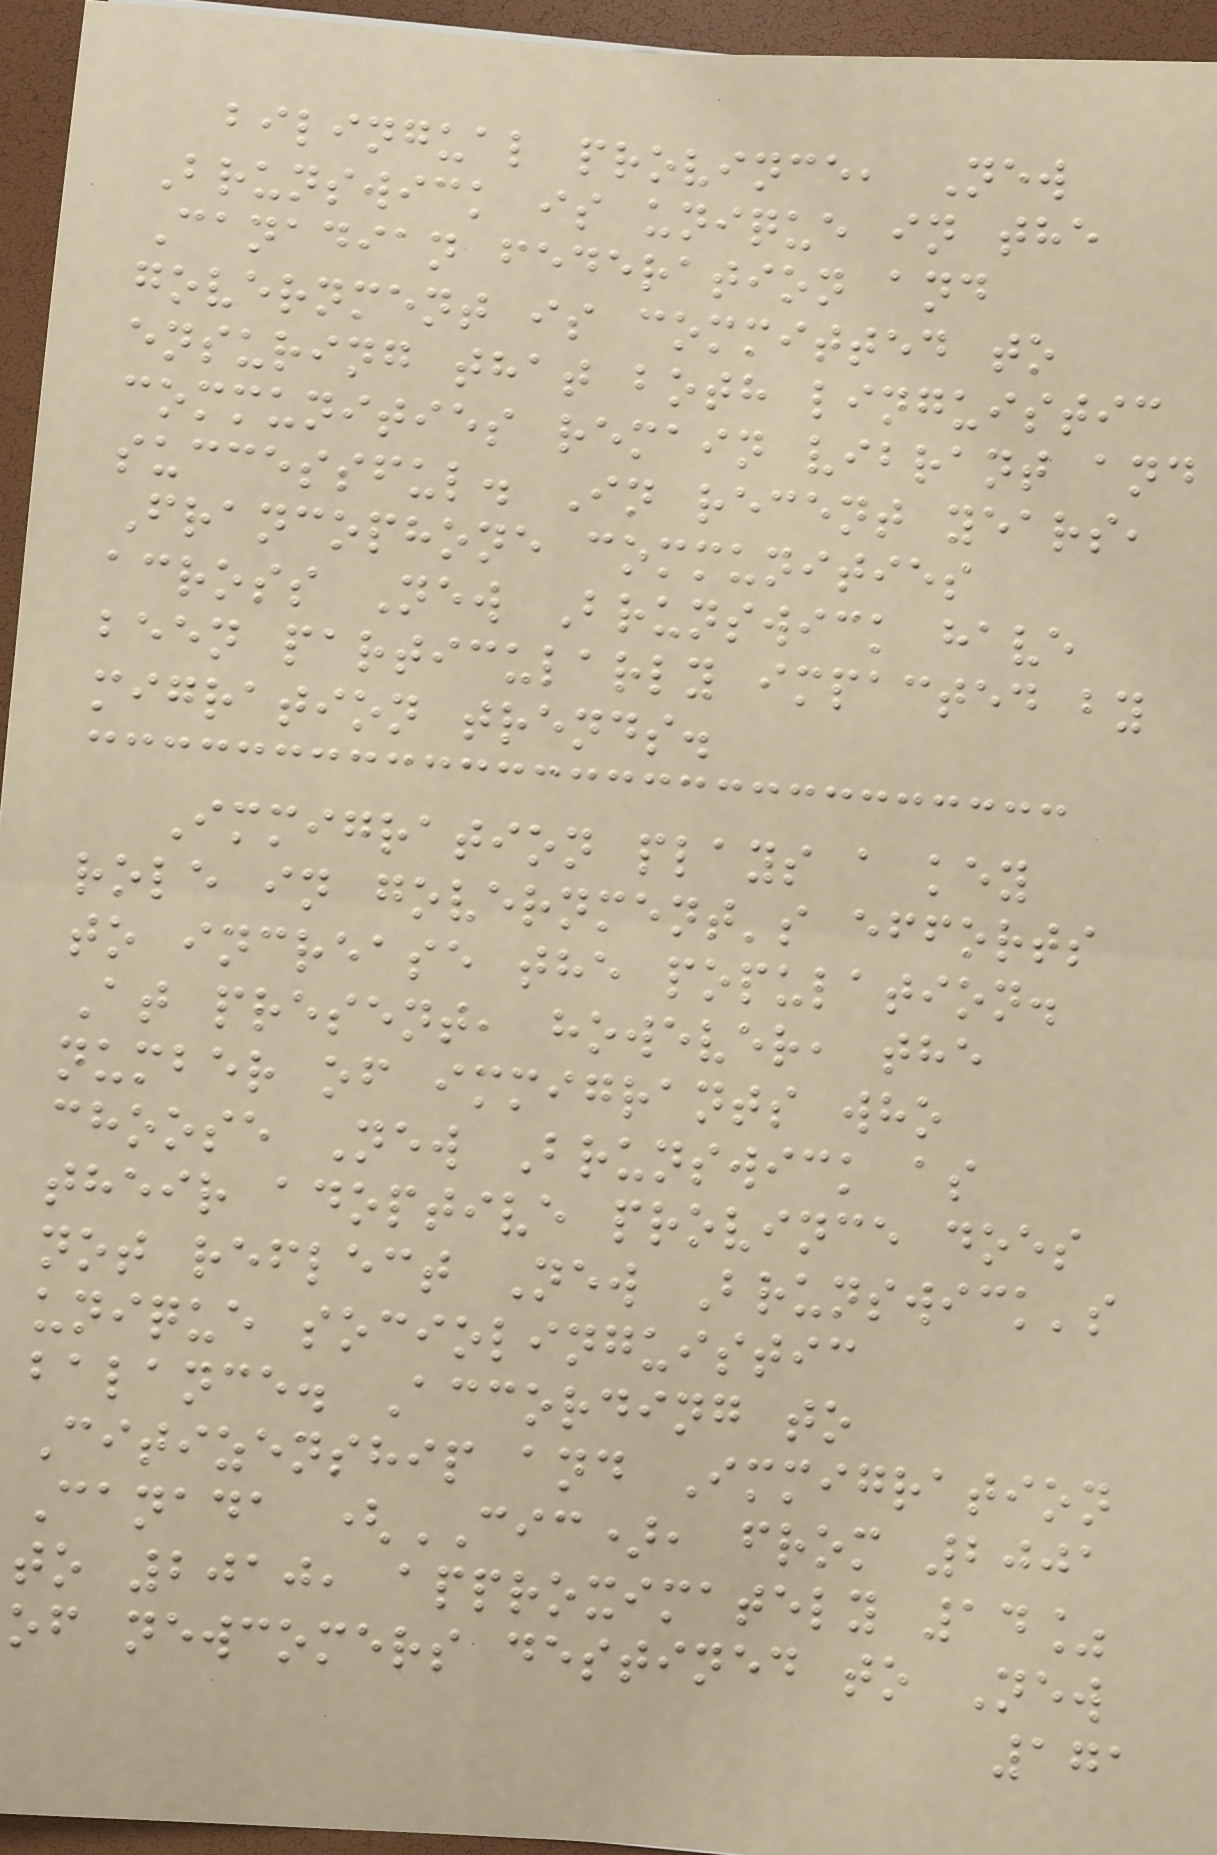bilingual province, New
Brunswick is unique in the
Canadian federation and
government is committed to
ensuring that both linguistic
communities remain vibrant and
successful. In recent years,
Francophone communities
across New Brunswick have
been particularly impacted by
migration trends.
Immigration plays a key
role in government's efforts
to increase the population.
At present, however, the
number of immigrants who
choose New Brunswick as
their adoptive province does
not reflect New Brunswick's
unique sociolinguistic
balance. According to
Citizenship and Immigration
Canada (CIC), from 2001
to 2010, approximately 14%
of newcomers destined to New
171
